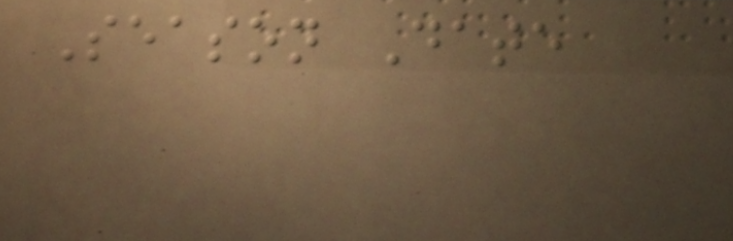Season Date
